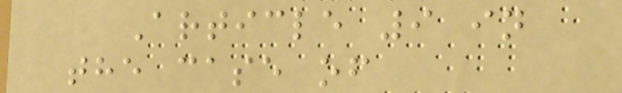Article 9 in
the case of
